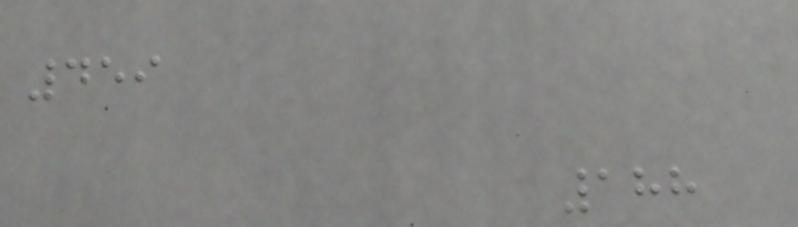459
188
